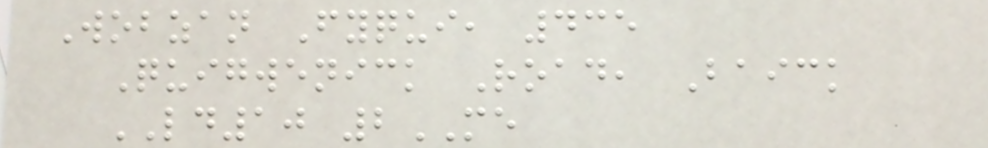Wobzan Fyqui, 435
Quigwenick Road, Baick
LD10 2ME
